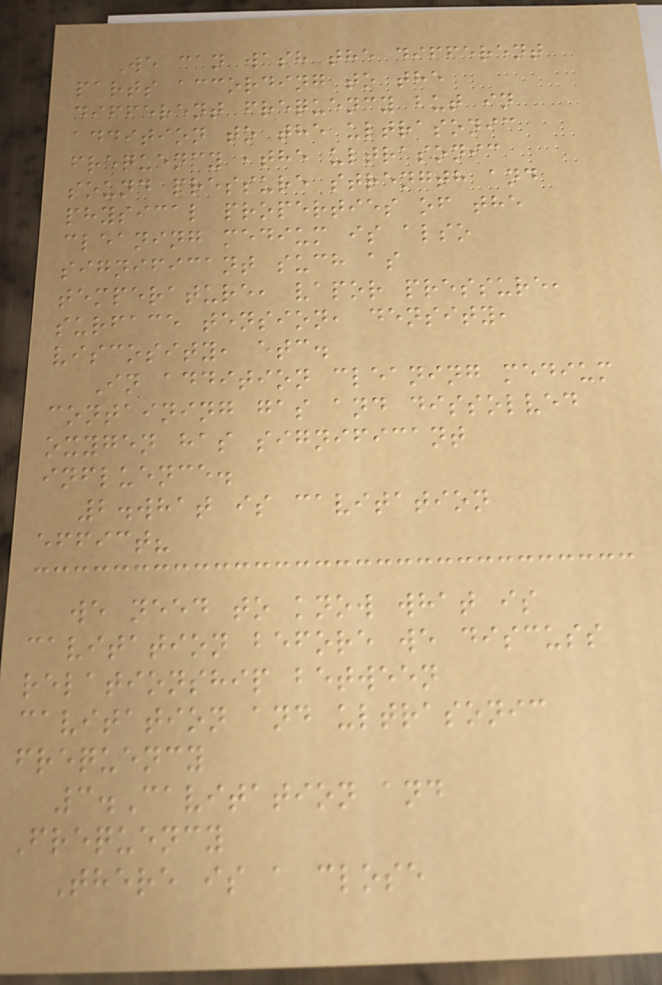We can wash the different
parts according to the
different frequency but in
addition to the ultrasonic
frequency ,the ultrasonic
sound pressure strength and
physical properties of the
cleaning medium is also
significant such as
temperature, vapor pressure,
surface tension, density,
viscosity, etc.
In addition cleaning medium
containing gas and dissolved
oxygen has significant
influence.
2.what is cavitation
effict?
we need to know what is
cavitation before we discuss
relationship between
cavitation and ultrasonic
frequency
3.Cavitation and
Frequency
There is a close
